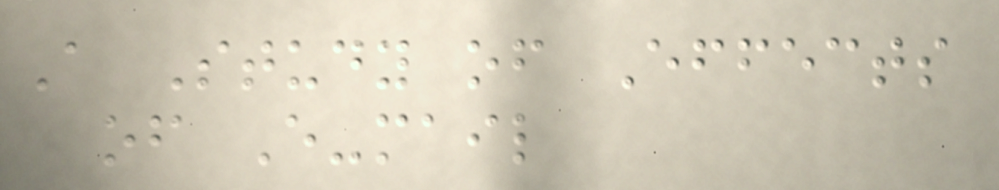A Study of Effects
of E-mail
